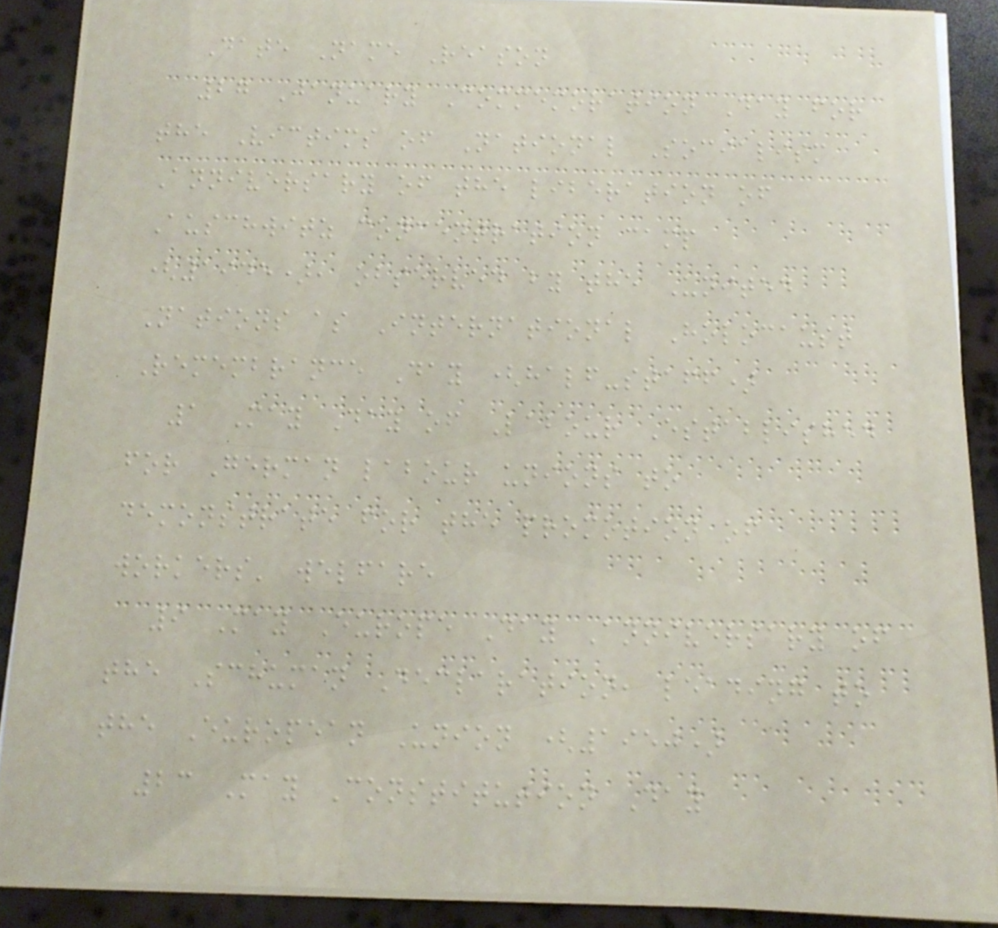Date Name Reason
27 January Commemoration Day for
the Victims of National Socialism
Anniversary of the liberation of
Auschwitz concentration camp
(1945), observed by the United
Nations as International Holocaust
Remembrance Day (half-staff)
1 May Day of Labour Established
for German labour unions to
demonstrate for the promotion of
workers' welfare
9 May Europe Day Anniversary of
the Schuman Declaration, leading to
the European Union (1950)
23 May Constitution Day
